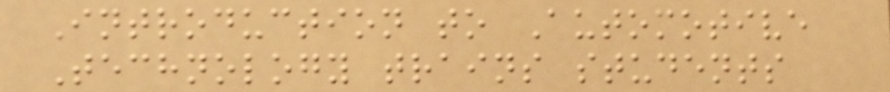Introduction to Automotive
Technology trains students
